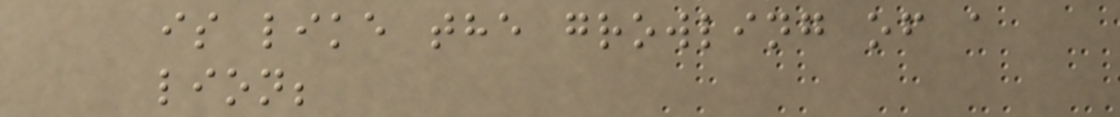is like the growling of a
lion;
